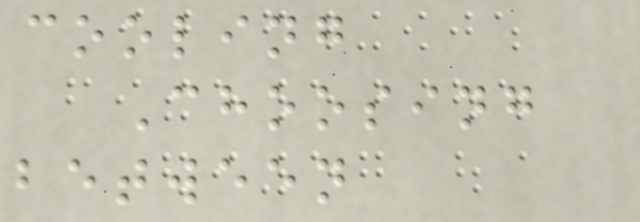cooling
Choosing
between
